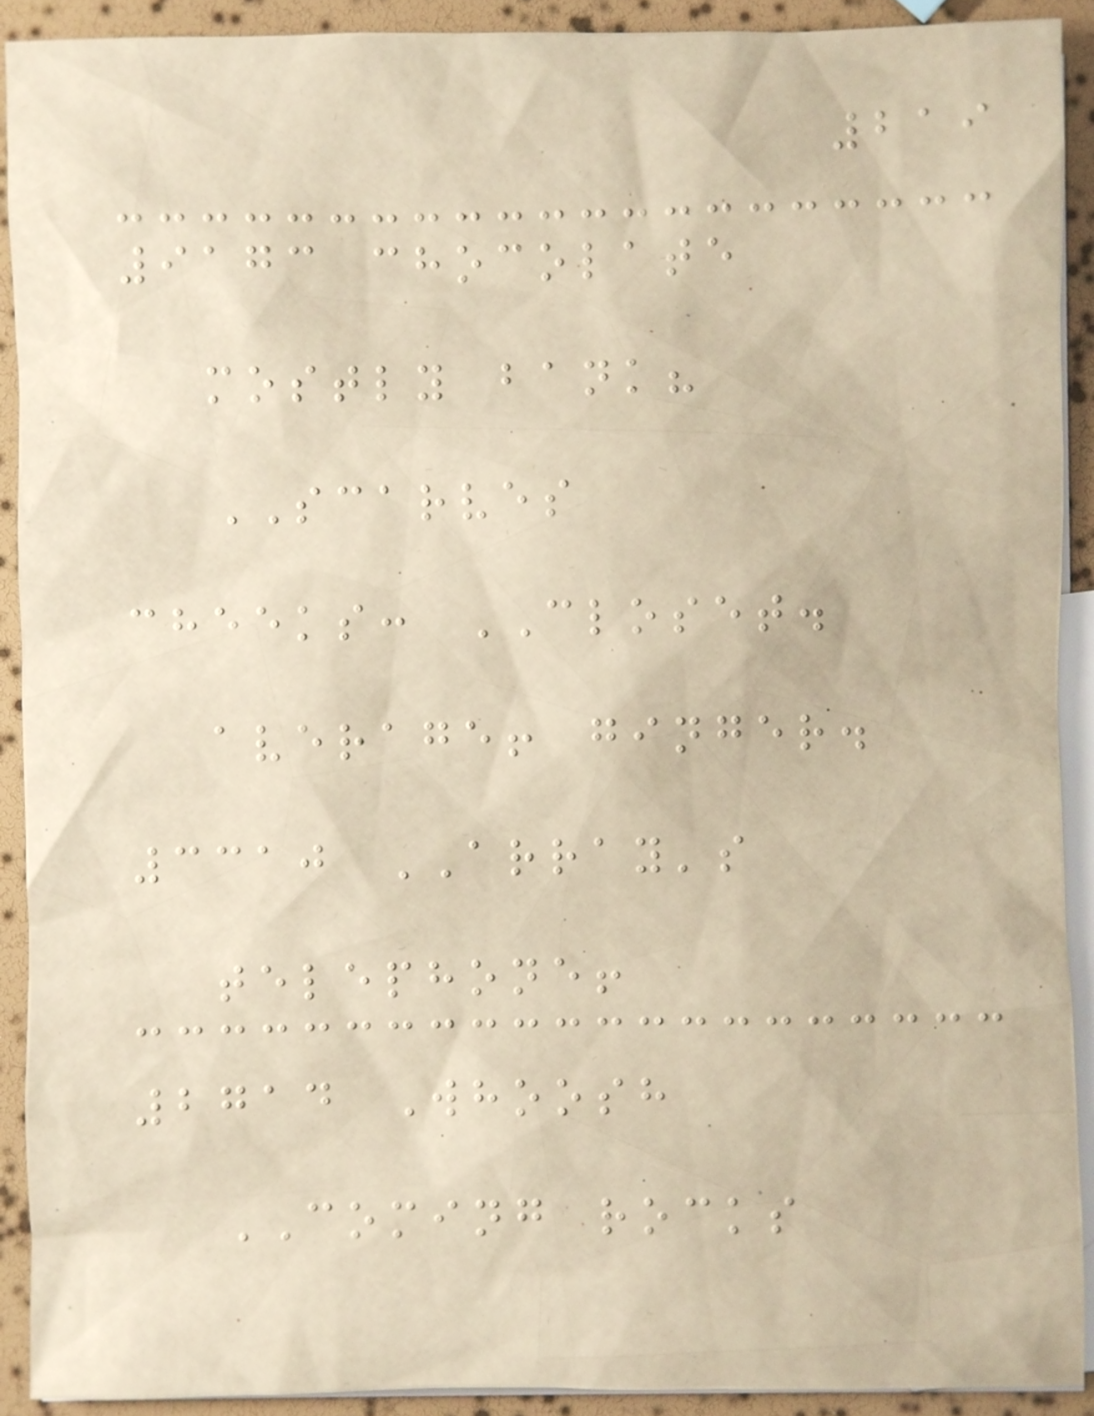219
9173 chocolate
mostly bank?
SCARVES
cheeks: CLOSET.
average! ginger.
3310 ARRAY's
telephone!
2714 Whoosh
COMING rocks
